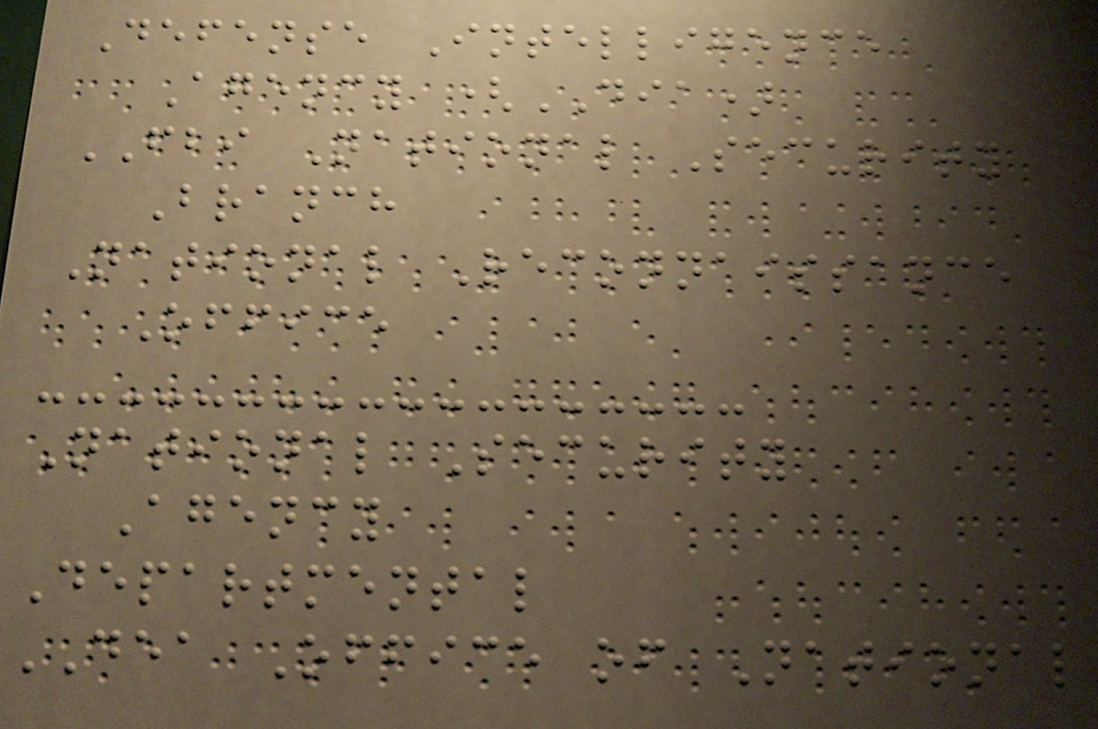Defense Intelligence
Agency (DIA)
FBI National Security
Branch
National Reconnaissance
Office
National Security
Agency
Departmental
DEA Office of National
